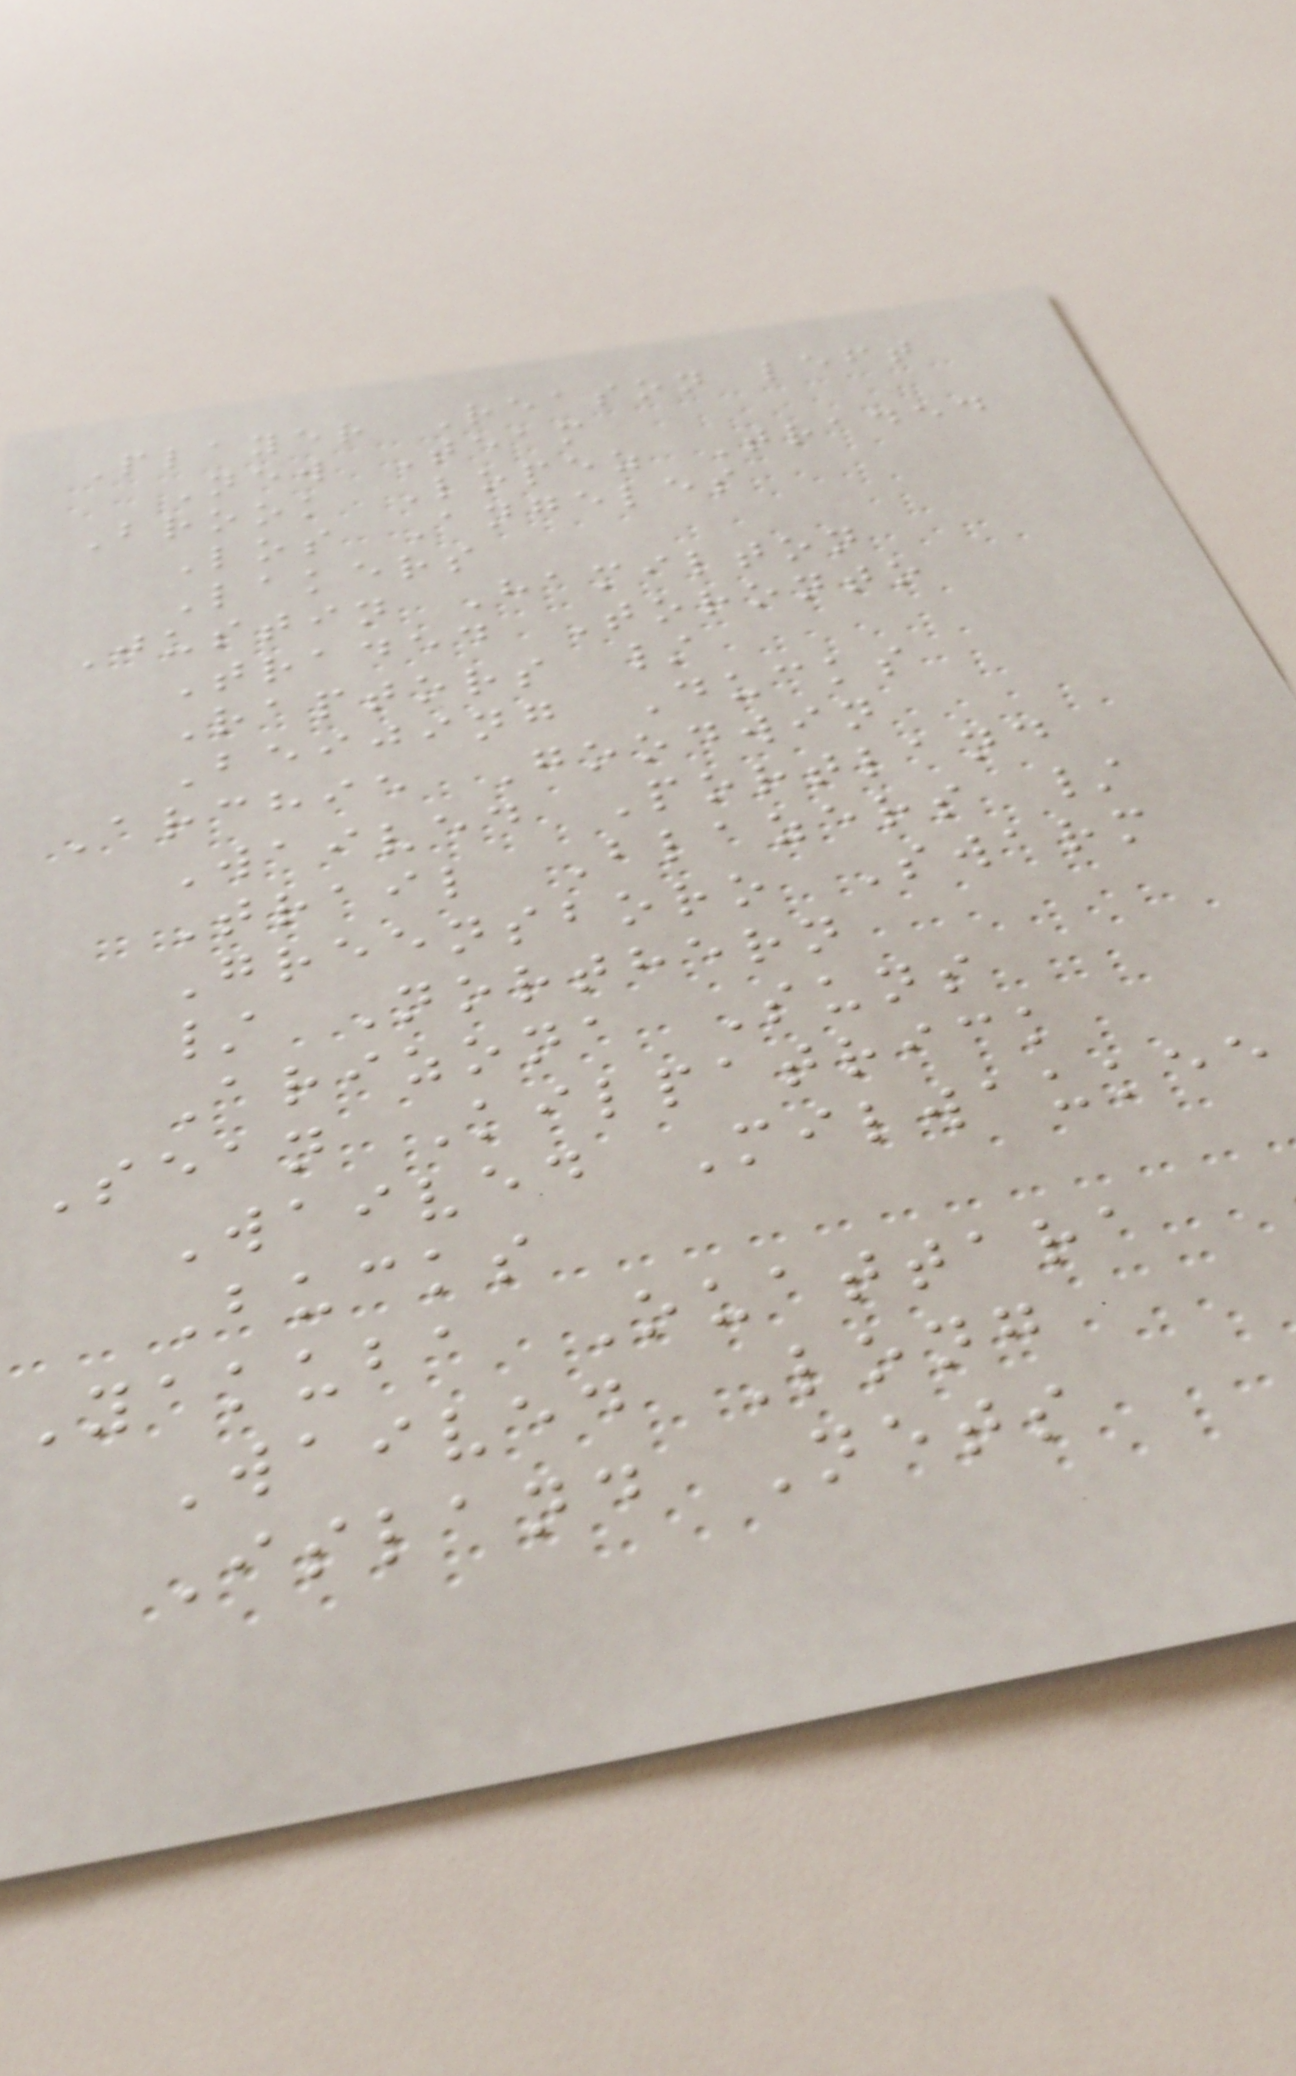Player Reason left
New Team
Brook Lopez Traded
Los Angeles
Lakers
Justin Hamilton
Traded Toronto
Raptors /
Beijing Ducks
Archie Goodwin
Waived Portland
Trail Blazers /
Greensboro Swarm
/ Northern
Arizona Suns
Sean Kilpatrick
Waived Milwaukee
Bucks
Yakuba Ouattara
Waived Long
Island Nets
